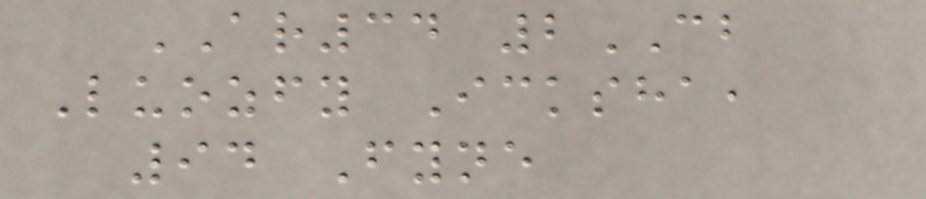AR34 2CB
Luozfy Icksha,
94 Fyne
